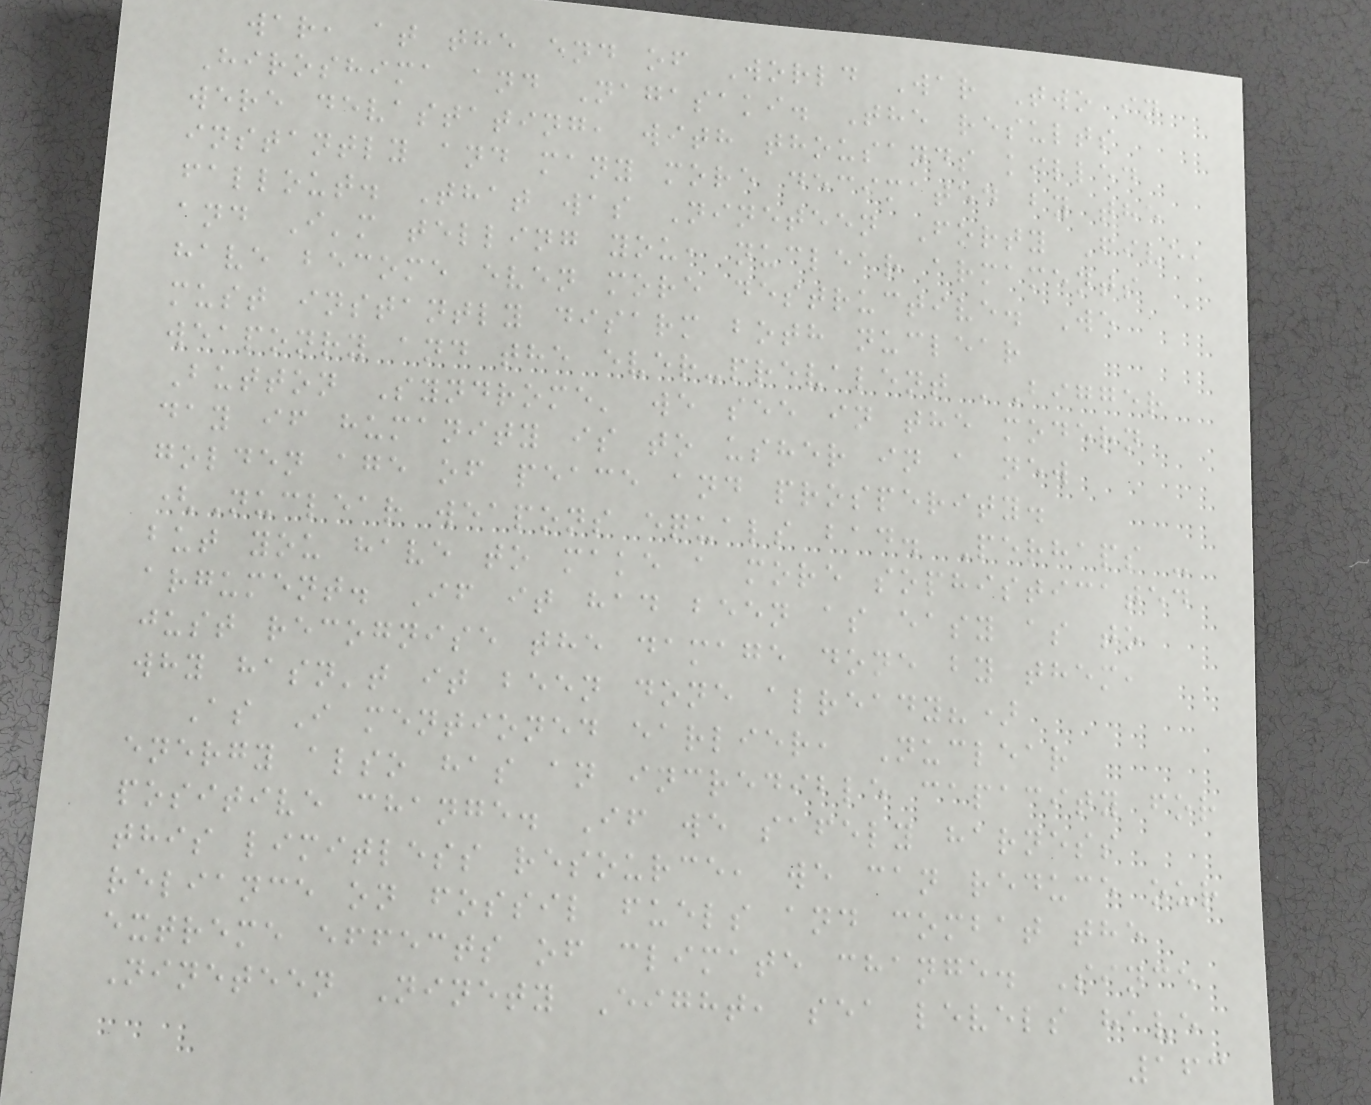war, at the end of World War Two in
Hiroshima and Nagasaki. The results
were devastating, with thousands killed
instantly and many more decimated by the
fallout. That was Nineteen Forty Five,
and I'm telling you, nuclear armaments
have become even more destructive. We
must instantly disarm both nuclear
weaponry and the ever-prevalent 'Bigger
Button Syndrome' we see in the modern
day if humanity is to usher in a new
golden age of peace and prosperity.
(Nuclear weapons equals bad. Perhaps -
but you have to make a more sophisticated
argument. If it had been as easy as to
just recognise the damage done by them,
why hasn't it been done already?)
As I mentioned earlier, Nuclear
energy also has an incredible capacity for
positive change. If we safely harness
this limitless resource, we can reduce our
reliance on fossil fuels and combat the
extreme effects of climate change. Since
Nineteen Ninety Eight, sea levels have
163
